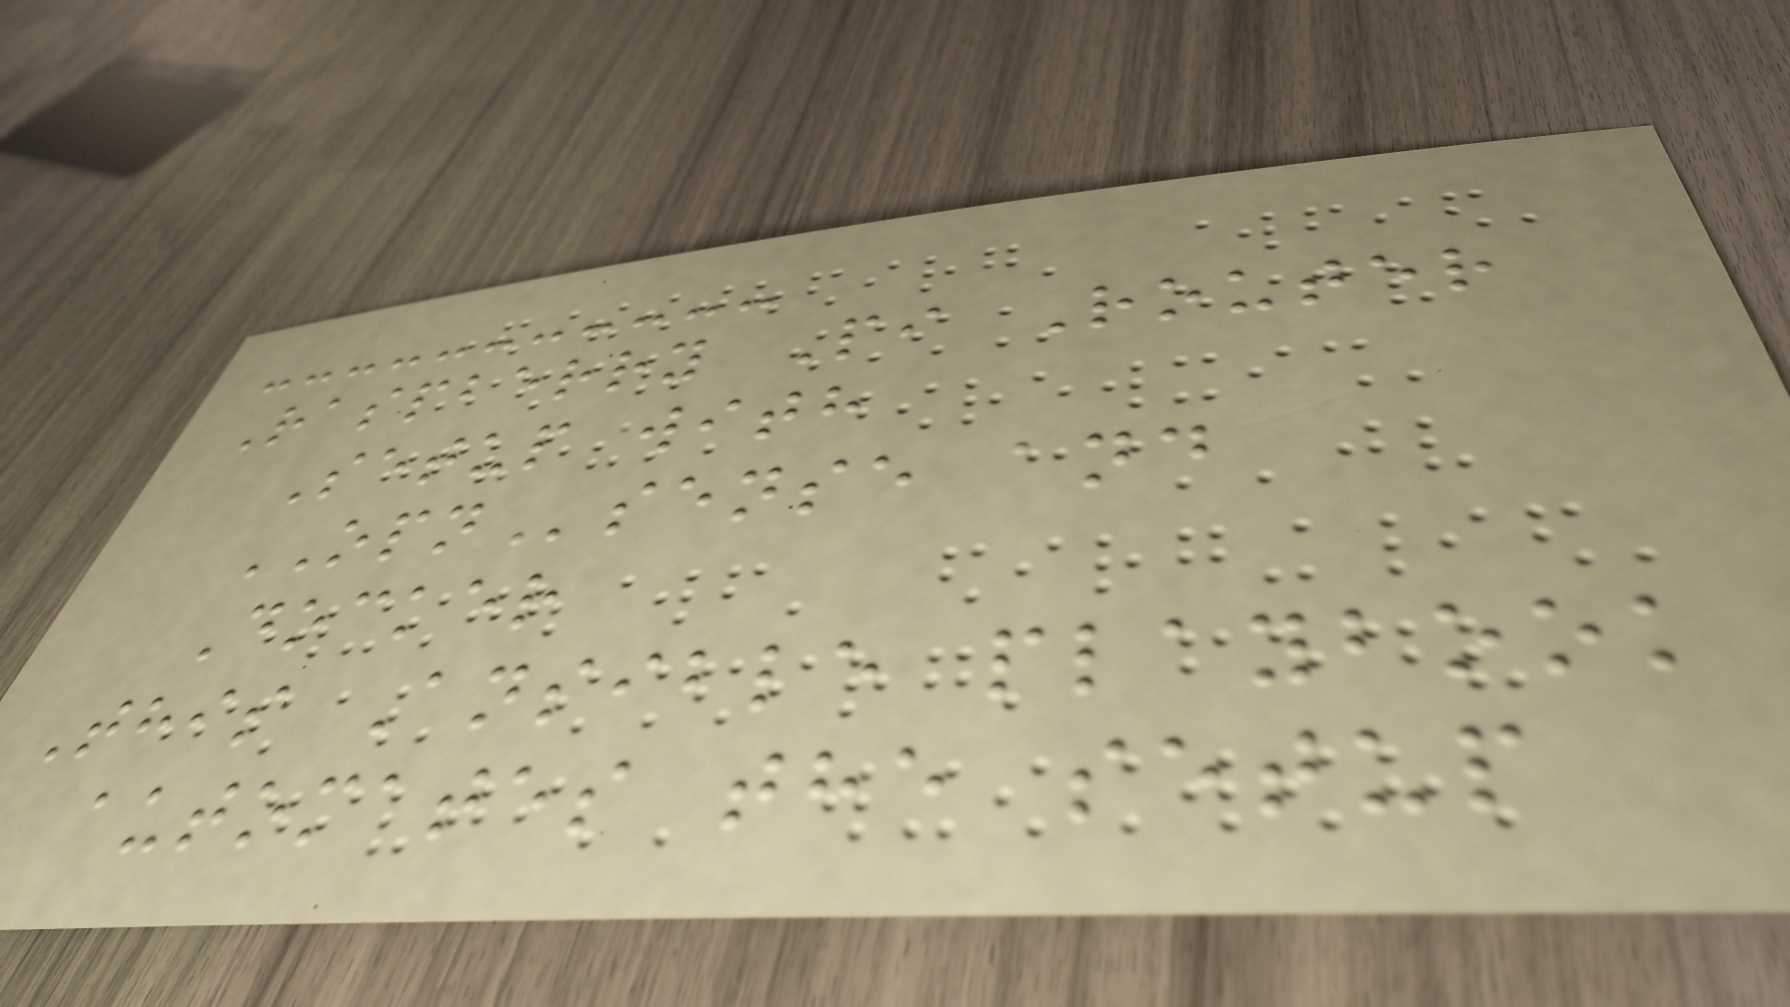Raspberry Pi Router
Setup with
OPNsense and
Docker
This Ansible playbook
automates the setup
